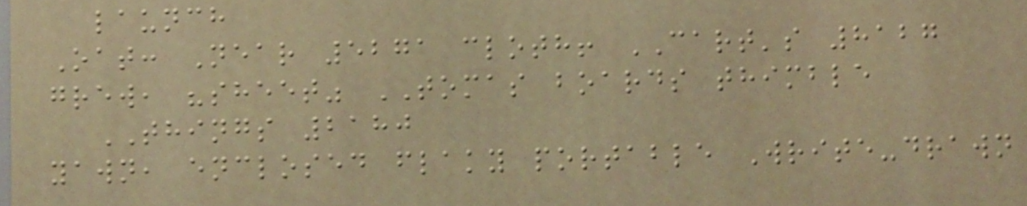launch
Oat: Near 5271 cloth! CART's 8127
grew, "sheet" TOMAS boards thimble
THINGS 2180
yawn, enclosed flaky portable Write-drawn
